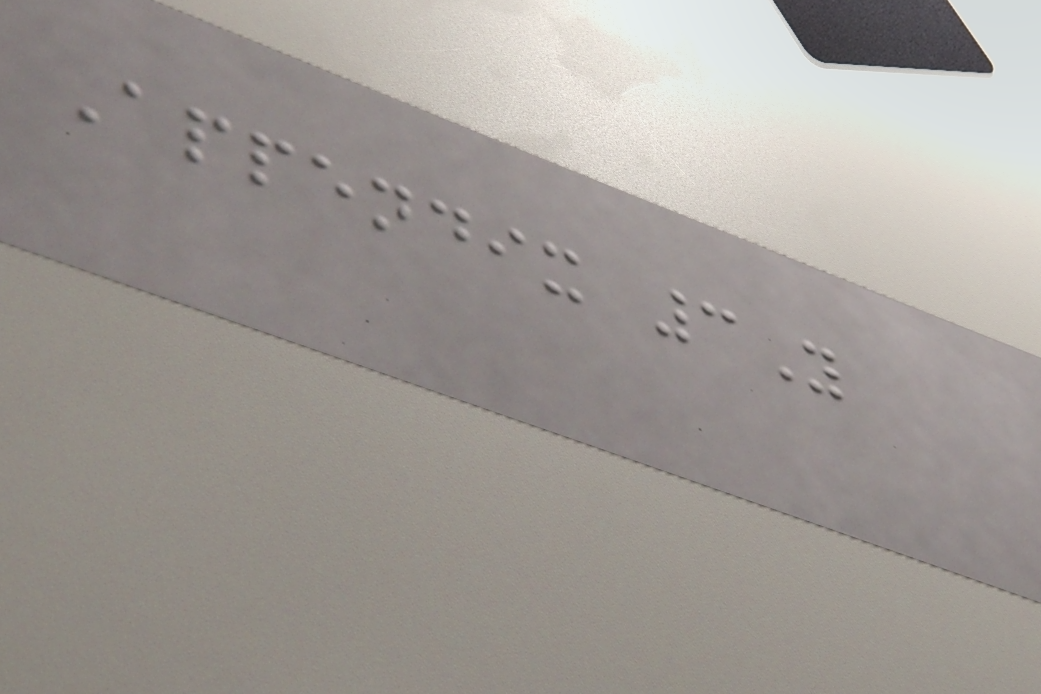Appendix 3Y
